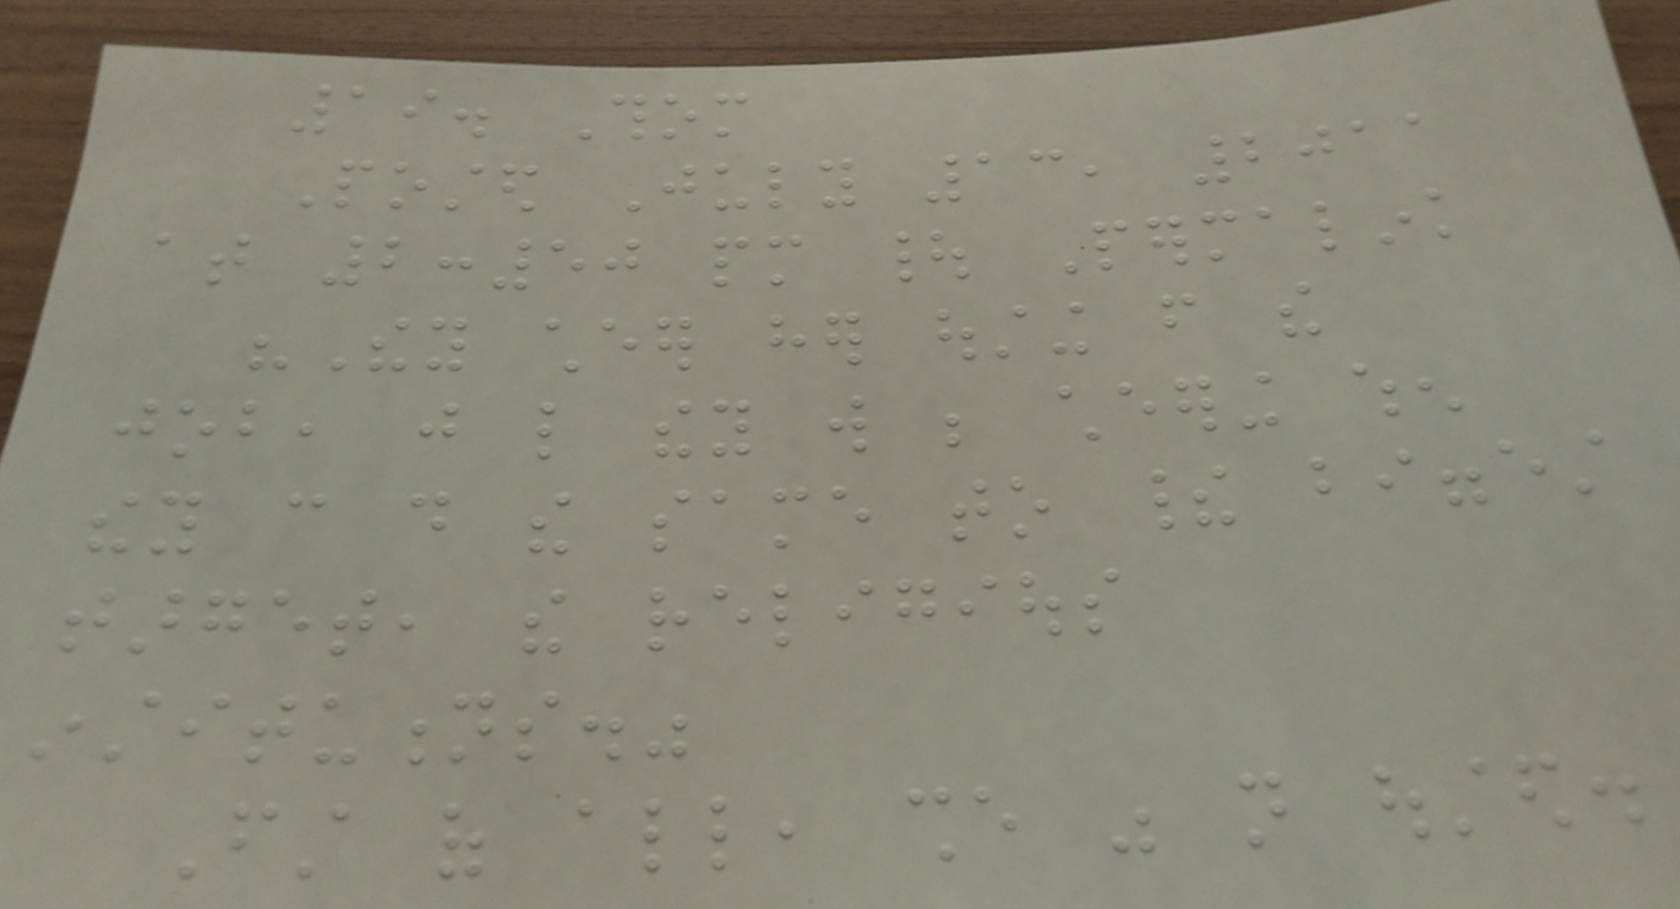19. Thom
Posted July 13, 2011
at 2:50 pm | Permalink
"They cheer her ousting from the
job, just like they will be cheering when
they can do the same to their biggest
target, the religious
institutions."
First of all, she was not ousted.
